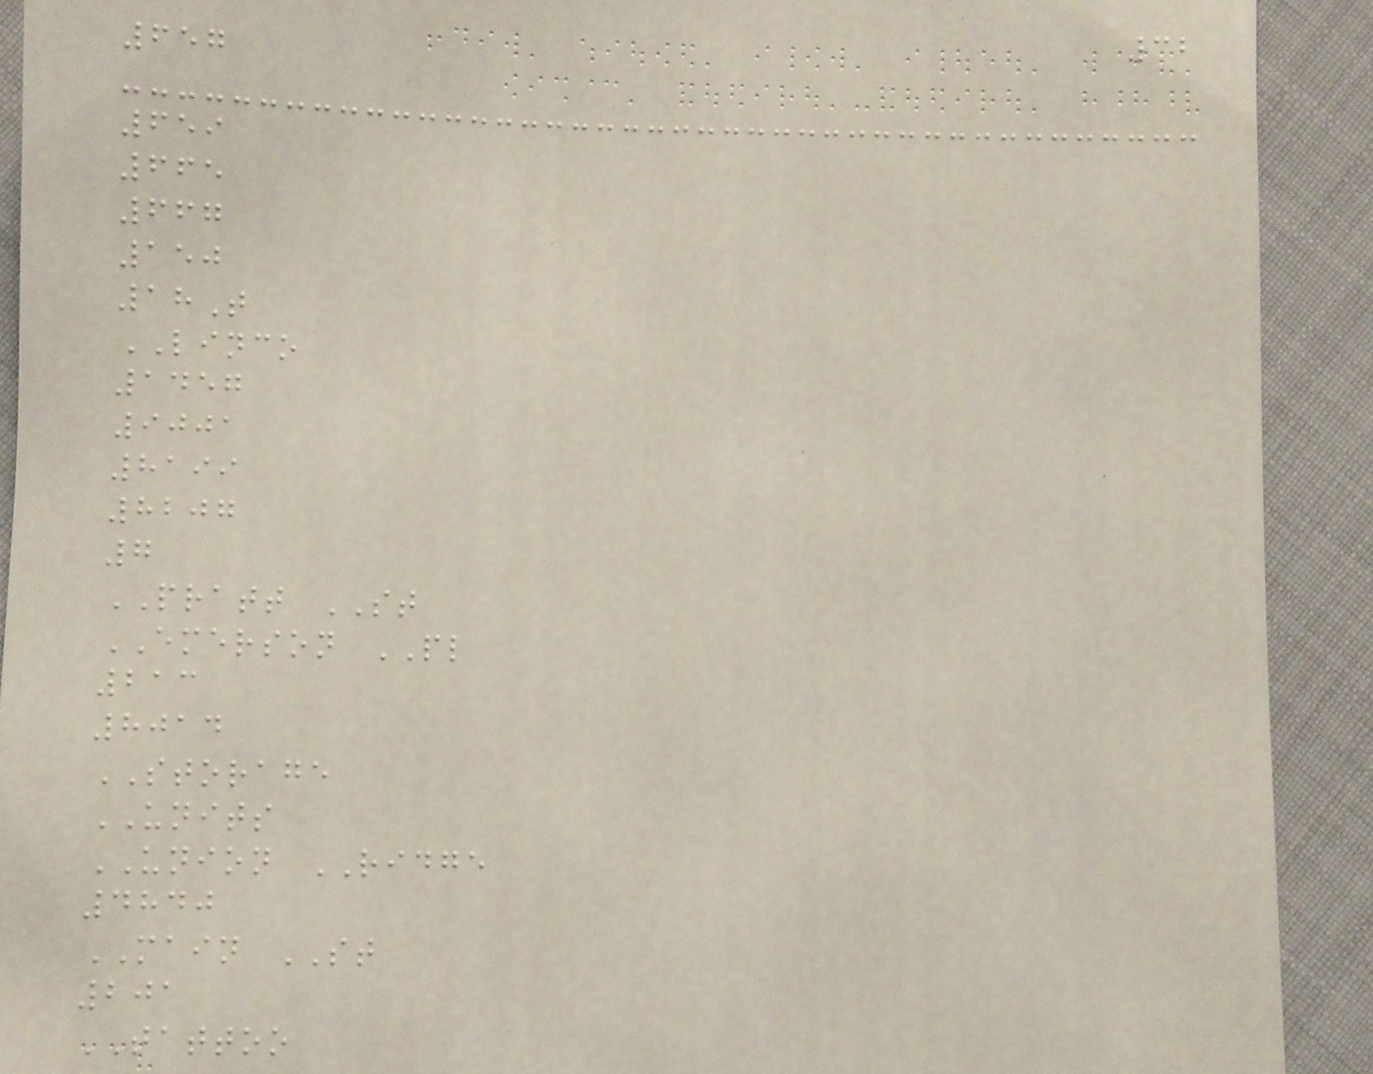32
657
659
665
667
150
18T
LINCO
1457
9001
8199
8207
7
PRATT ST
EMERSON PL
213
8014
STORAGE
UNITS
UNION RIDGE
4840
MAIN ST
201
TATTOO
